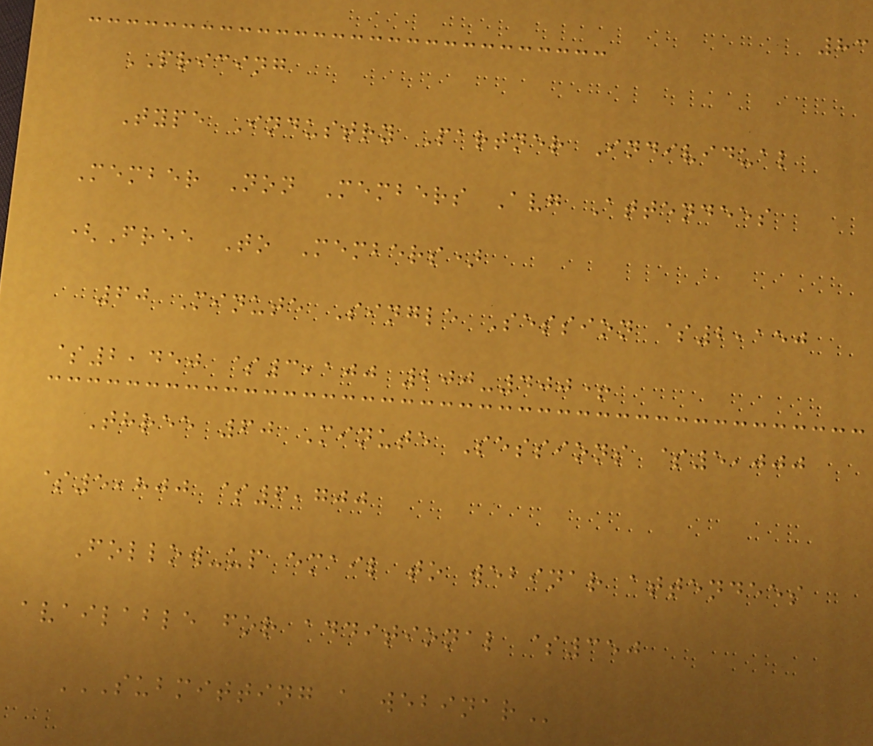83
PRICING
Type Industry Partner Individual
Member Non Members Avg Attendees
(Free To Members)
60 Minute Single Session $2,150
$2,450 $3,100 200-400+
Three 60 Minute Sessions $5,000
$5,800 $6,700
Follow-up email to webinar attendees
available for additional $350
SUBMITTING A WEBINAR
